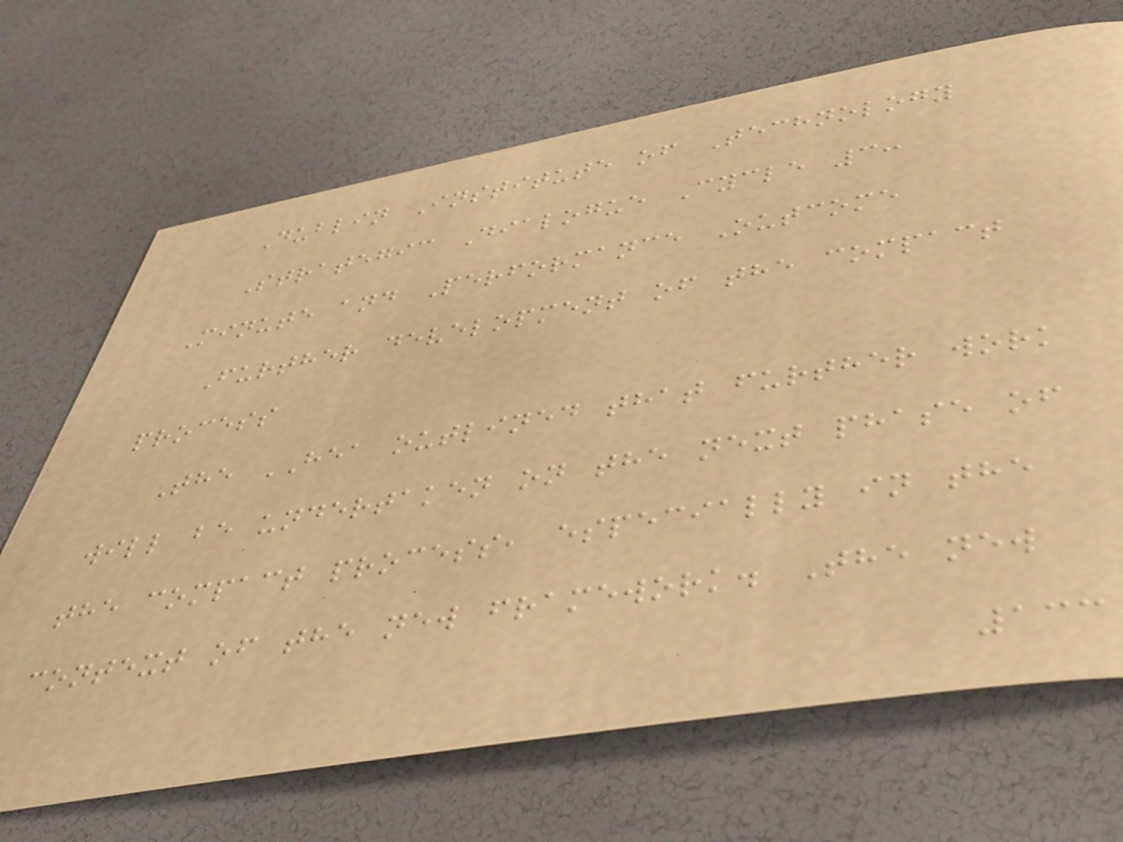Dublin Institute of Technology
Strategic Dialogue Cycle 3:
Minute and Performance Outcome
Further development of the compact
process
The HEA outlined that further work
will be undertaken on the next phase of
the compact process, especially in the
context of the new framework. The new
133
